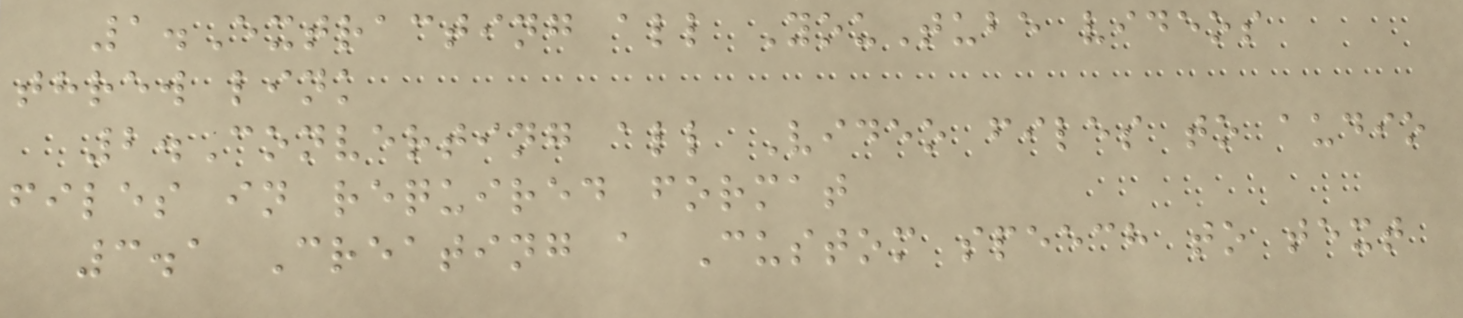1.Extracting all YouTube videos
threw link
2.Converting all Video files to audio
files in required format
3.1 Creating a Custom speech to text
